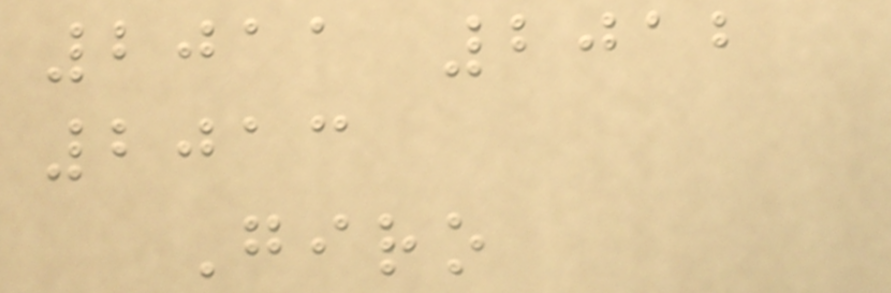2011 2012
2013
Giro
